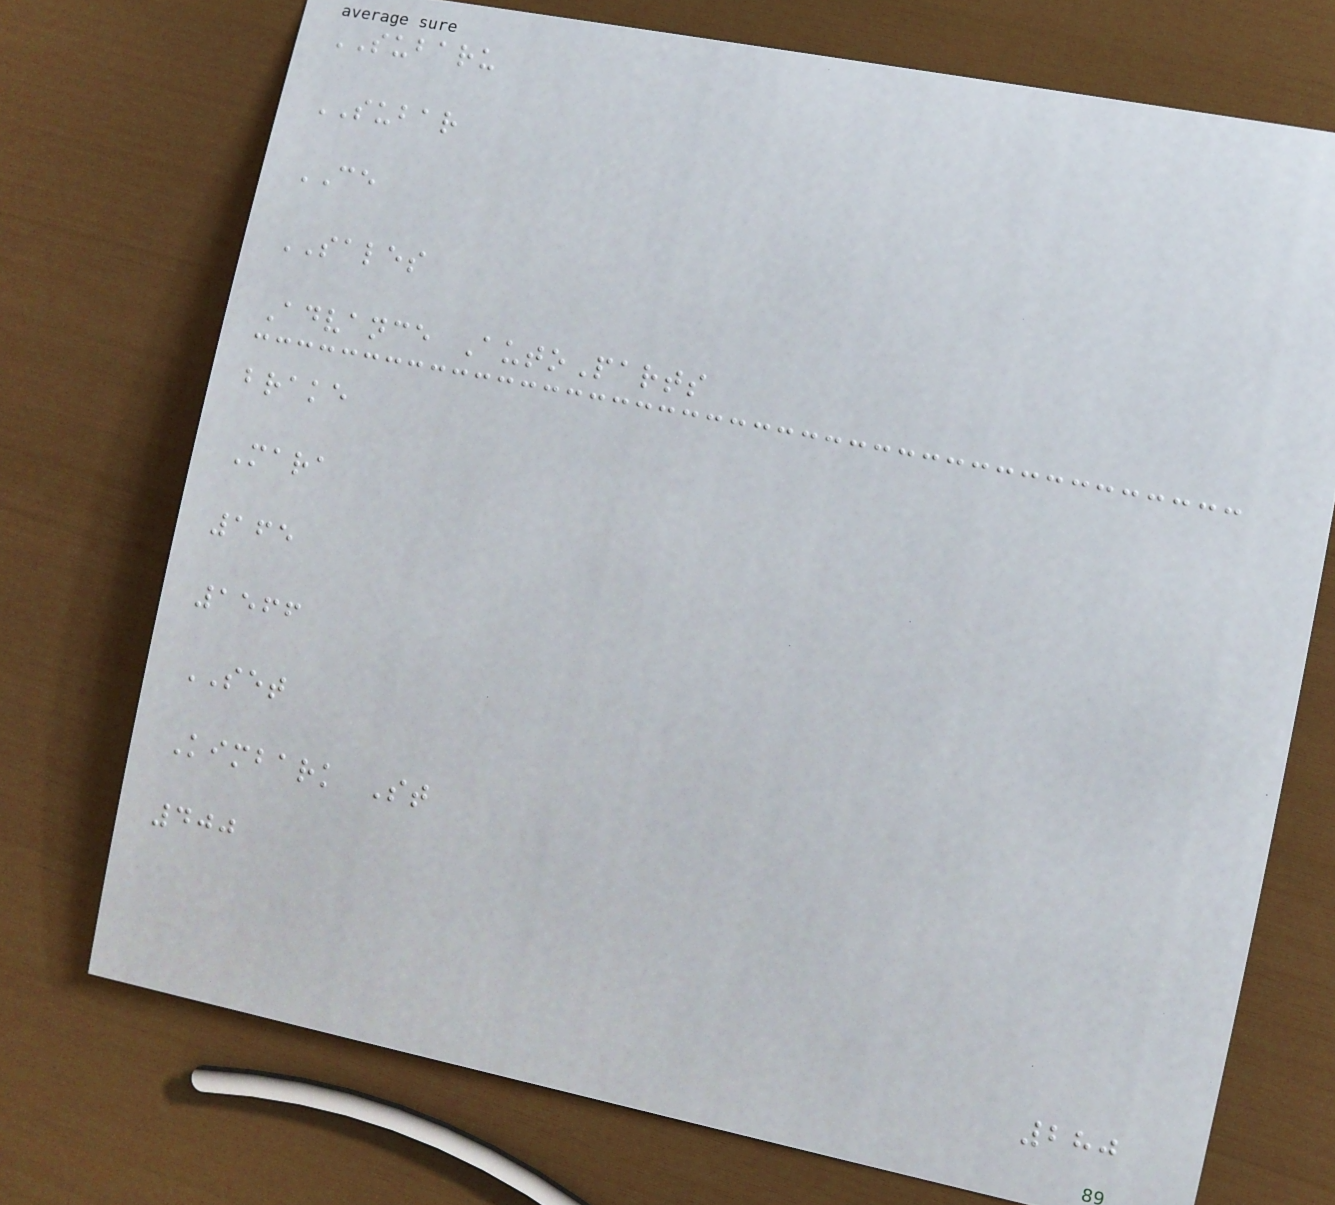SUBARU
SUBAR
CE
SALES
Advance AutoParts
brake
Mara
165
1566
SET
Kimbark St
400
280
